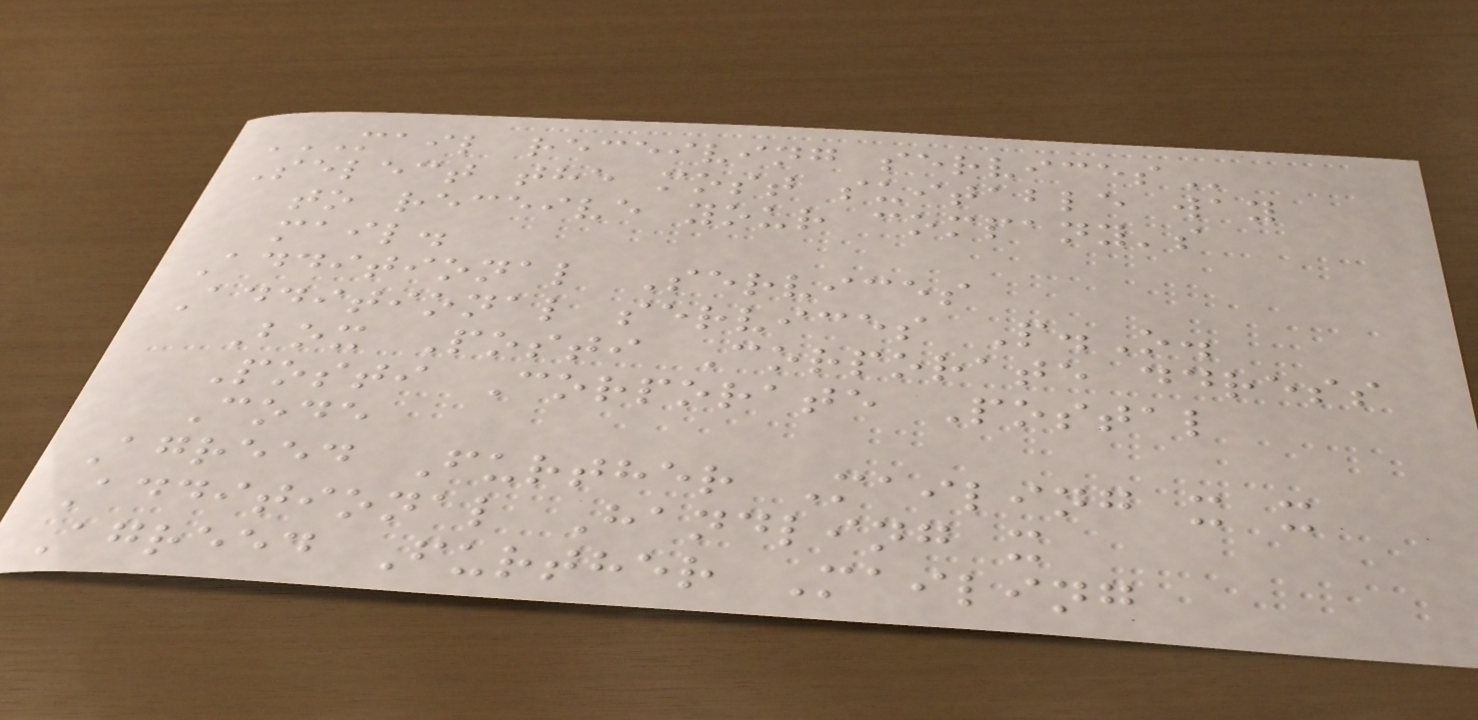MAIL RECEIVING SERVICES
Select the most suitable way
to receive your company's
mail.
Additional Services
Additional services P.O.
Box Posti Corporate ddress
Posti Corporate Postal
Code
Agreed Further Mailing x x
Additional Handling x
Agreed Further Mailing
